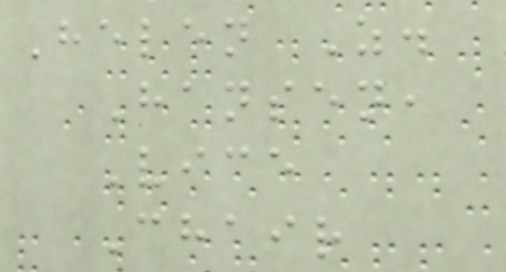Helen Z.
Hansen,
Vice
Chair
